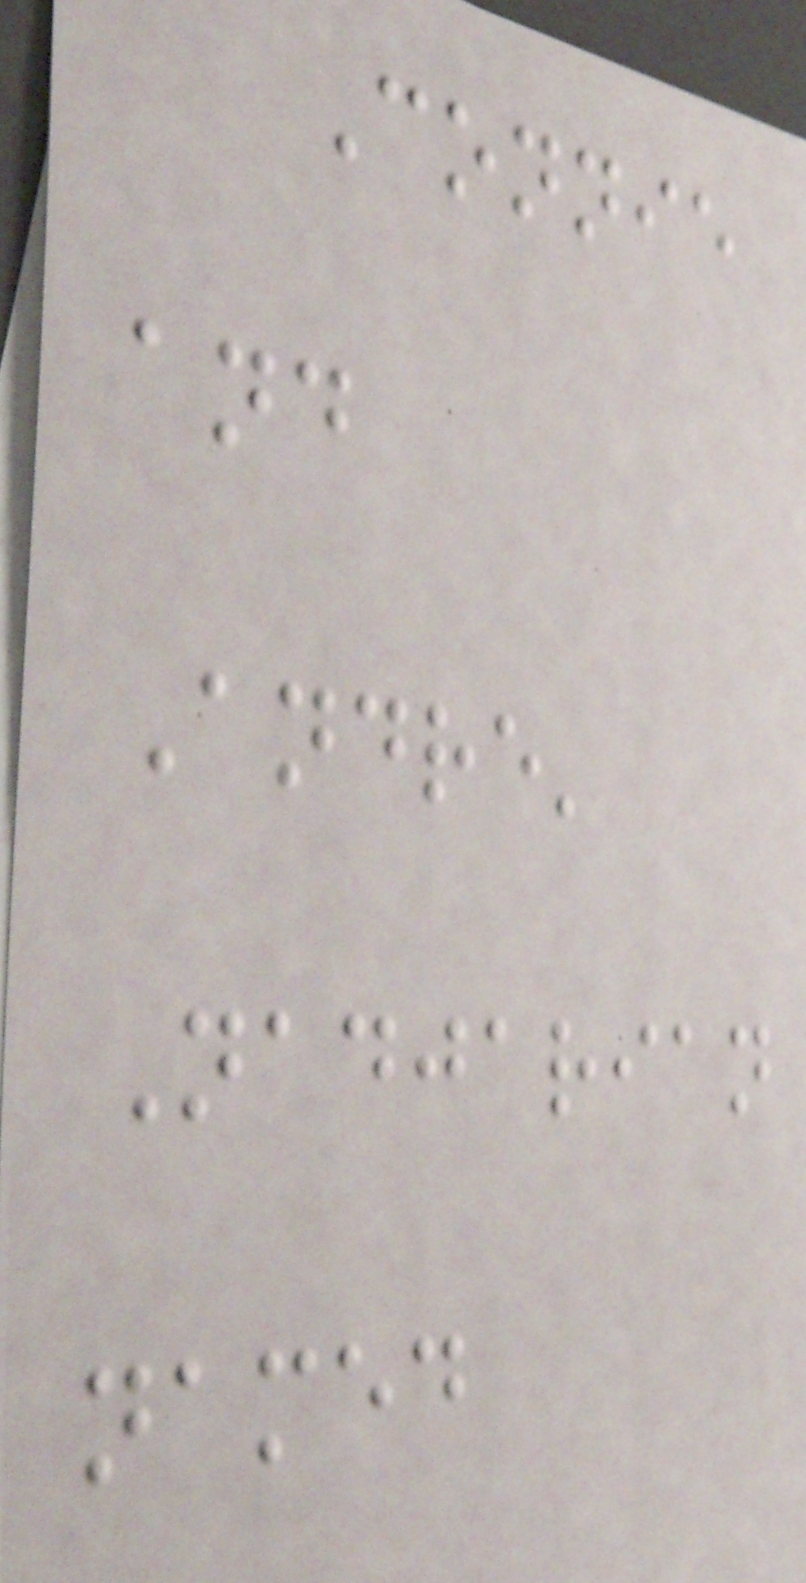Connie
and
Andre'
Nadjarian
named
